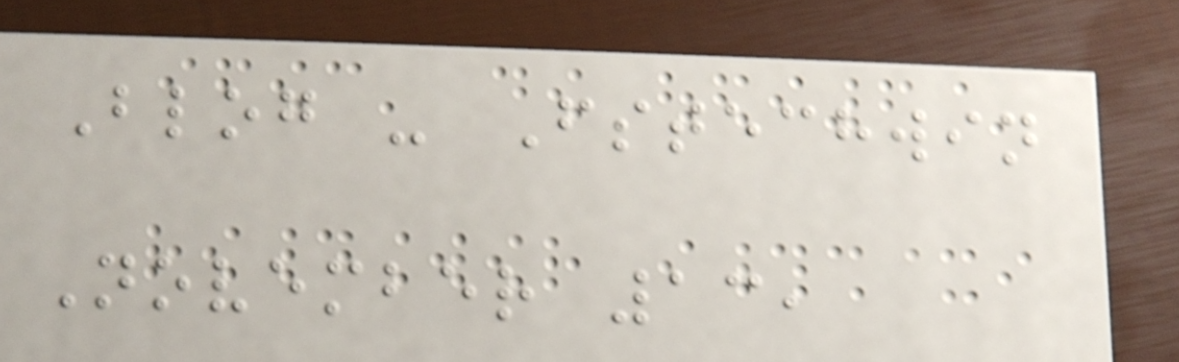Blog - Fstechwin
November 13,
